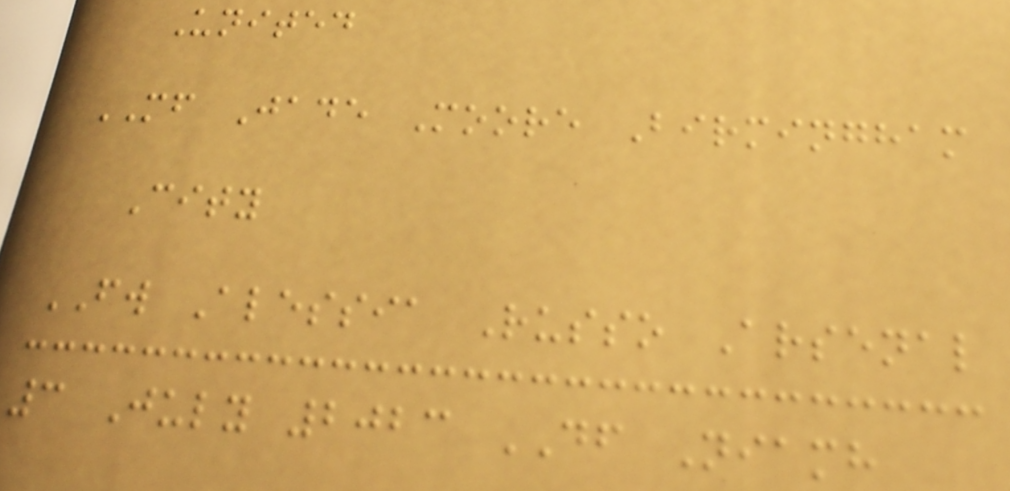United
MF Jade Moore Birmingham
City
FW Alessia Russo Arsenal
3 July 2023 DF Niamh
